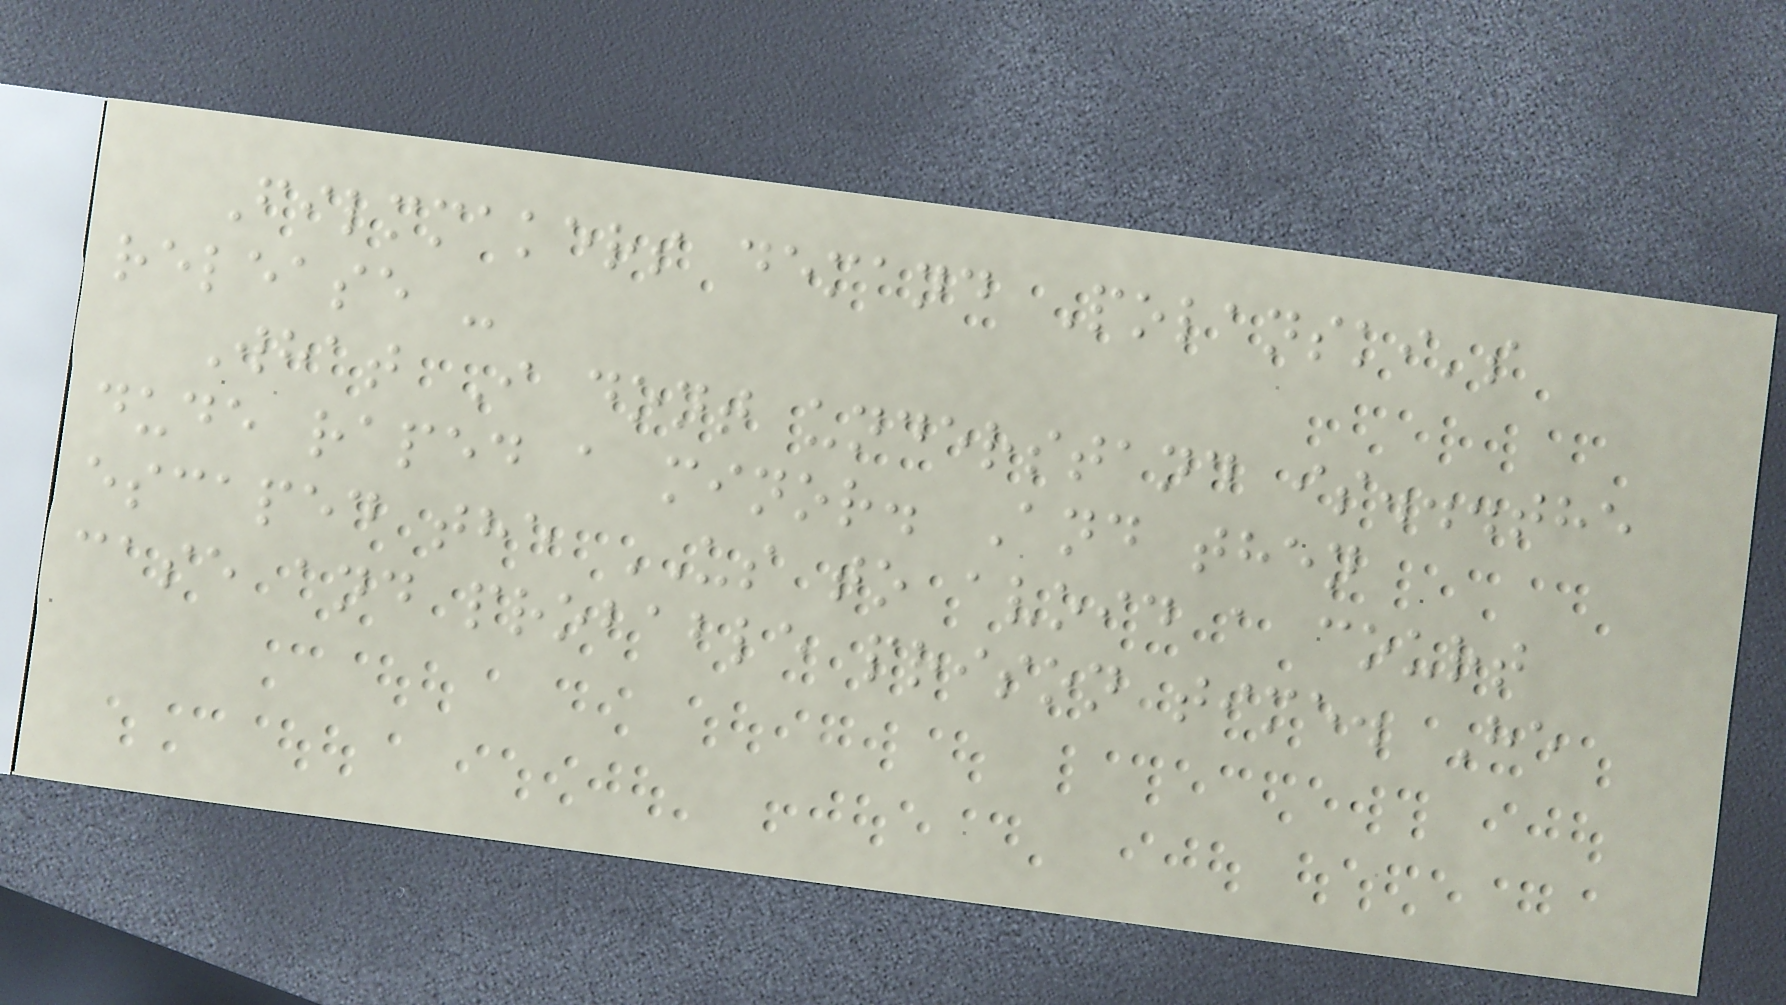Filmmakers demand Polanski's
release -
What I dont understand is...the
dude raped a minor. And then
escaped the US to avoid a court
case and probable prison time. He
